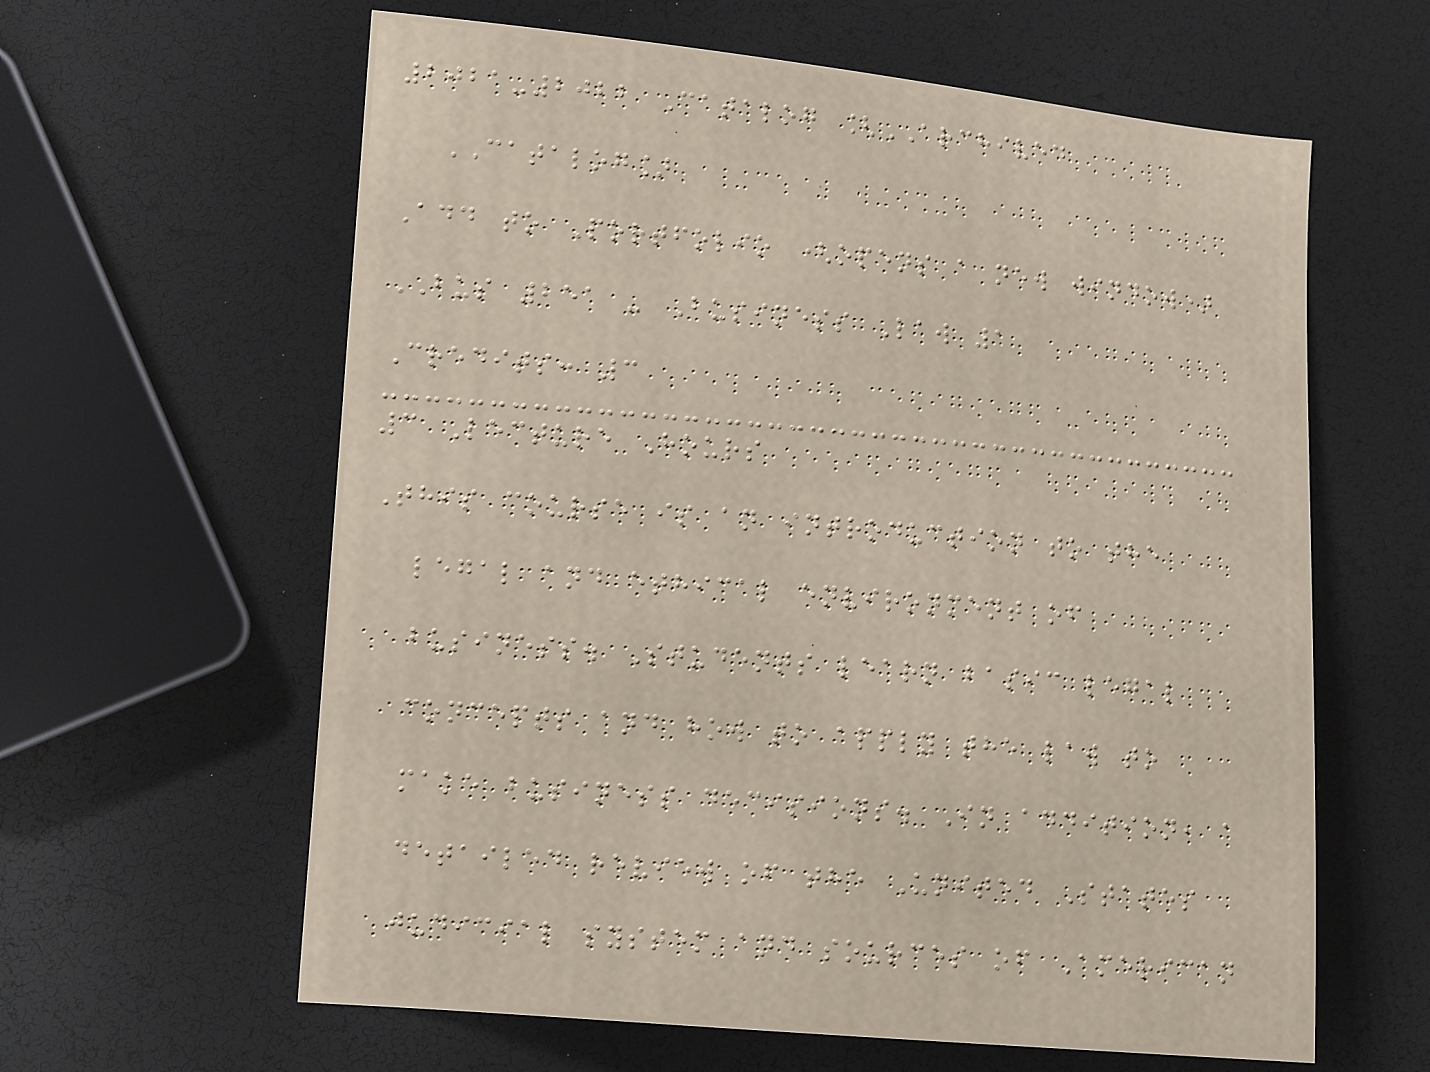2021-2022 Catalog [ARCHIVED
CATALOG]
Add to Portfolio (opens a new window)
BUS 251 - Business Law 1
Credits: 3
3 Lecture Hours
This course is an introduction to the
legal and ethical environment of
business. Students learn basic legal
concepts and how to apply the law to
make business decisions. In addition, a
detailed review of the United States
judicial system and sources of American
